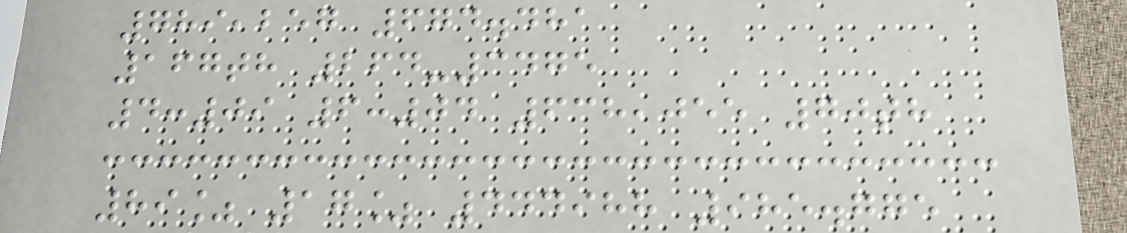789,257 674.481
167th 264-3475
4:09 6:04 638,055 70th
89% 17% 444988 985.775
